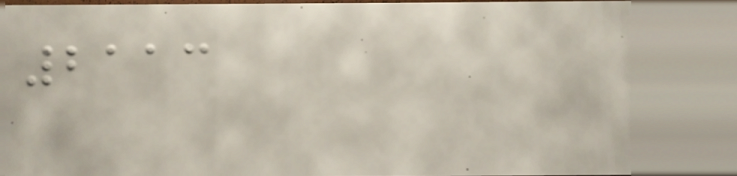2113
